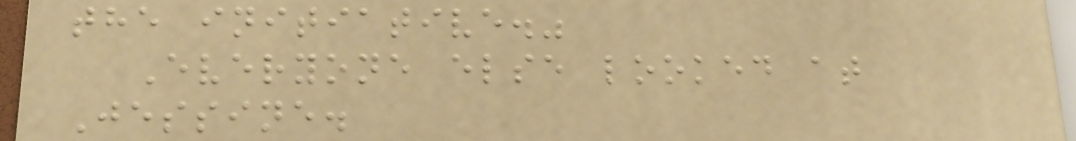the initiative."
Everyone else looked at
Jessine.
